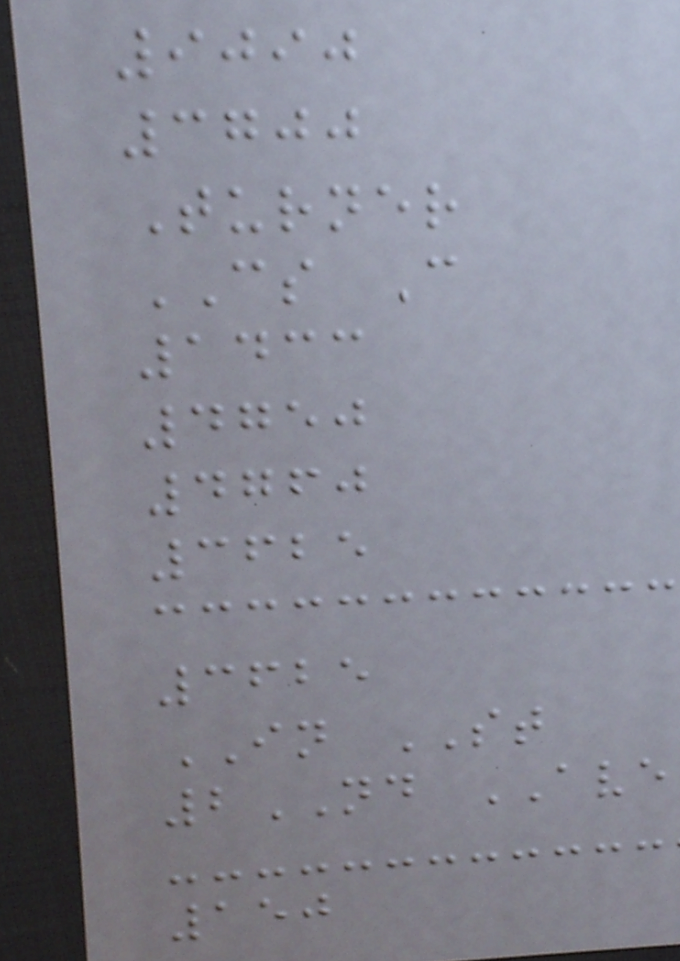9090
3700
Turner
CS C
1433
4750
4760
3625
3625
IN ST
2ND AVE
150
